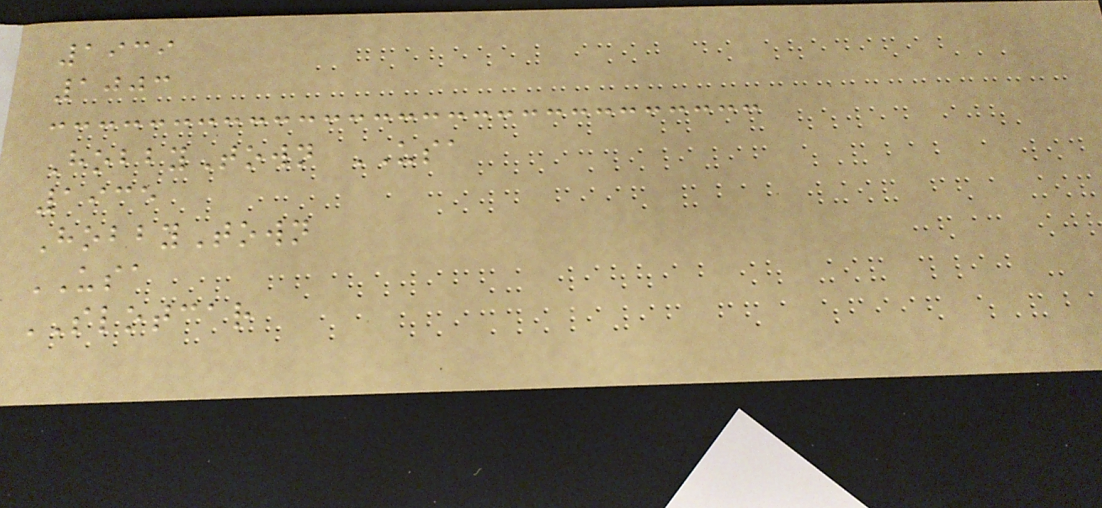1939
1003
HobbyTown USA
1935
HobbyTown
USA
SLOTCAR
